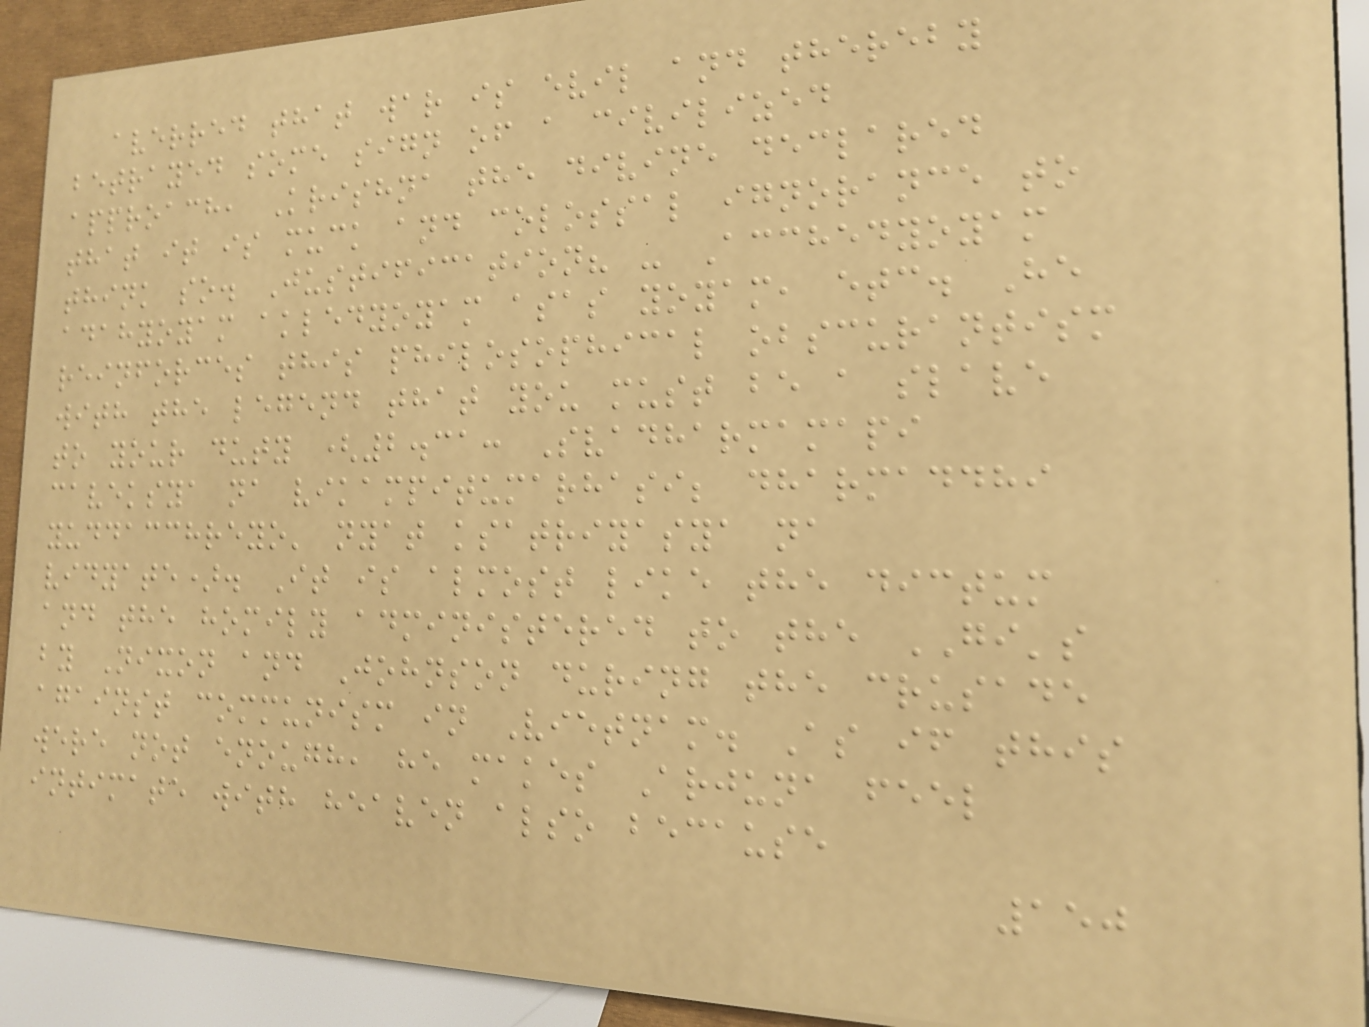averred that war is evil and thereby
betrayed some sign of a civilized
approach, Krishna the divine declared
that it is muck and colossal ignorance to
think so. Justification? - Acchedyoyam
adahyoyam akledyoyam asas yoyam, etc. He
reinforces this philosophical obscurantism
with the legend that you must be a slave
to your duty (2.31: Svadharmamapi
caveksya na vikampitumarhasi; dharmaddhi
yuddacchreyo' nyat ksatriyasya na
vidyate). It is almost like the dictum
and the homily administered to the GI's
by Nixon and Johnson during the crusade
against communism in Vietnam. As if this
were not enough, he makes Arjuna feel
intimate with heaven also because
150
